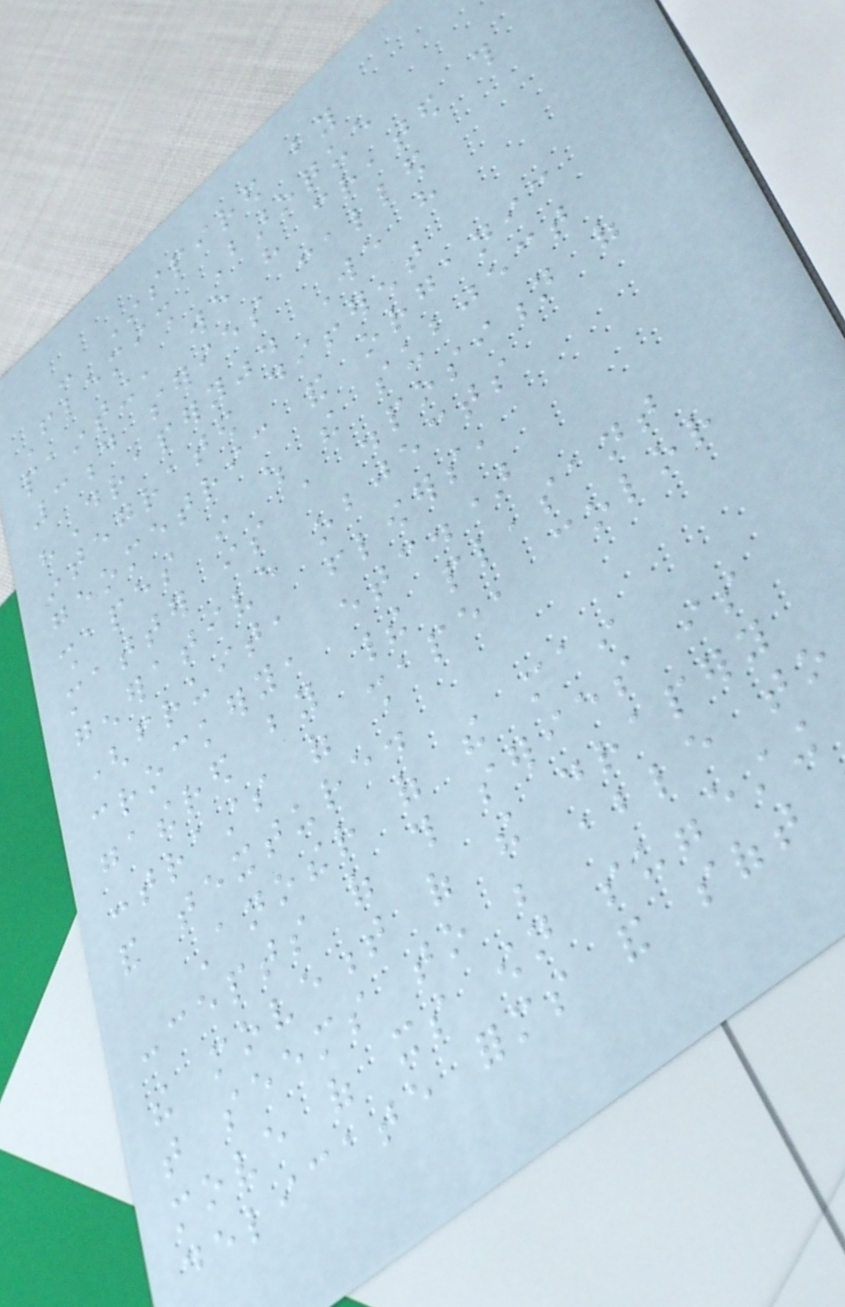- Inspired by
Flemish Baroque
painting, we have created this
3d series called
"Drapery". We have
integrated different
geometric and organic
shapes in which the subject
matter is a disposition of
generative objects
(fruit, flowers,
crockery, etc.)
gathered by their pleasant
contrasts of shape, color
and texture.
Another of the main
concepts of this series is
the movement of the drapery
that seems to be able to
move of its own suggesting
delicate forms and soft
